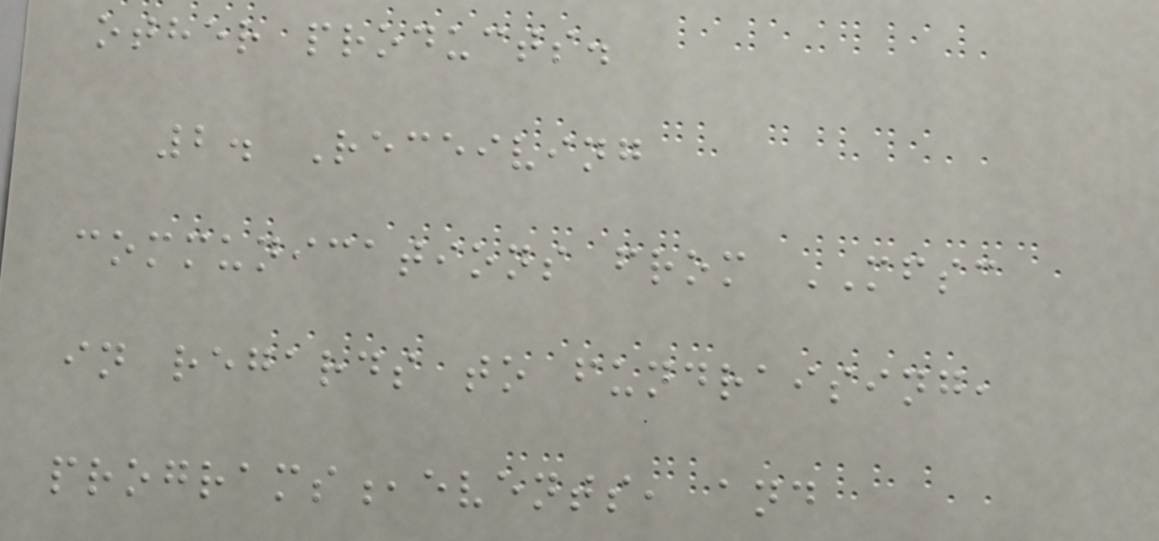other products.
2. Receiving
communications from MFSC
in regards to fundraising,
programs,events, and
